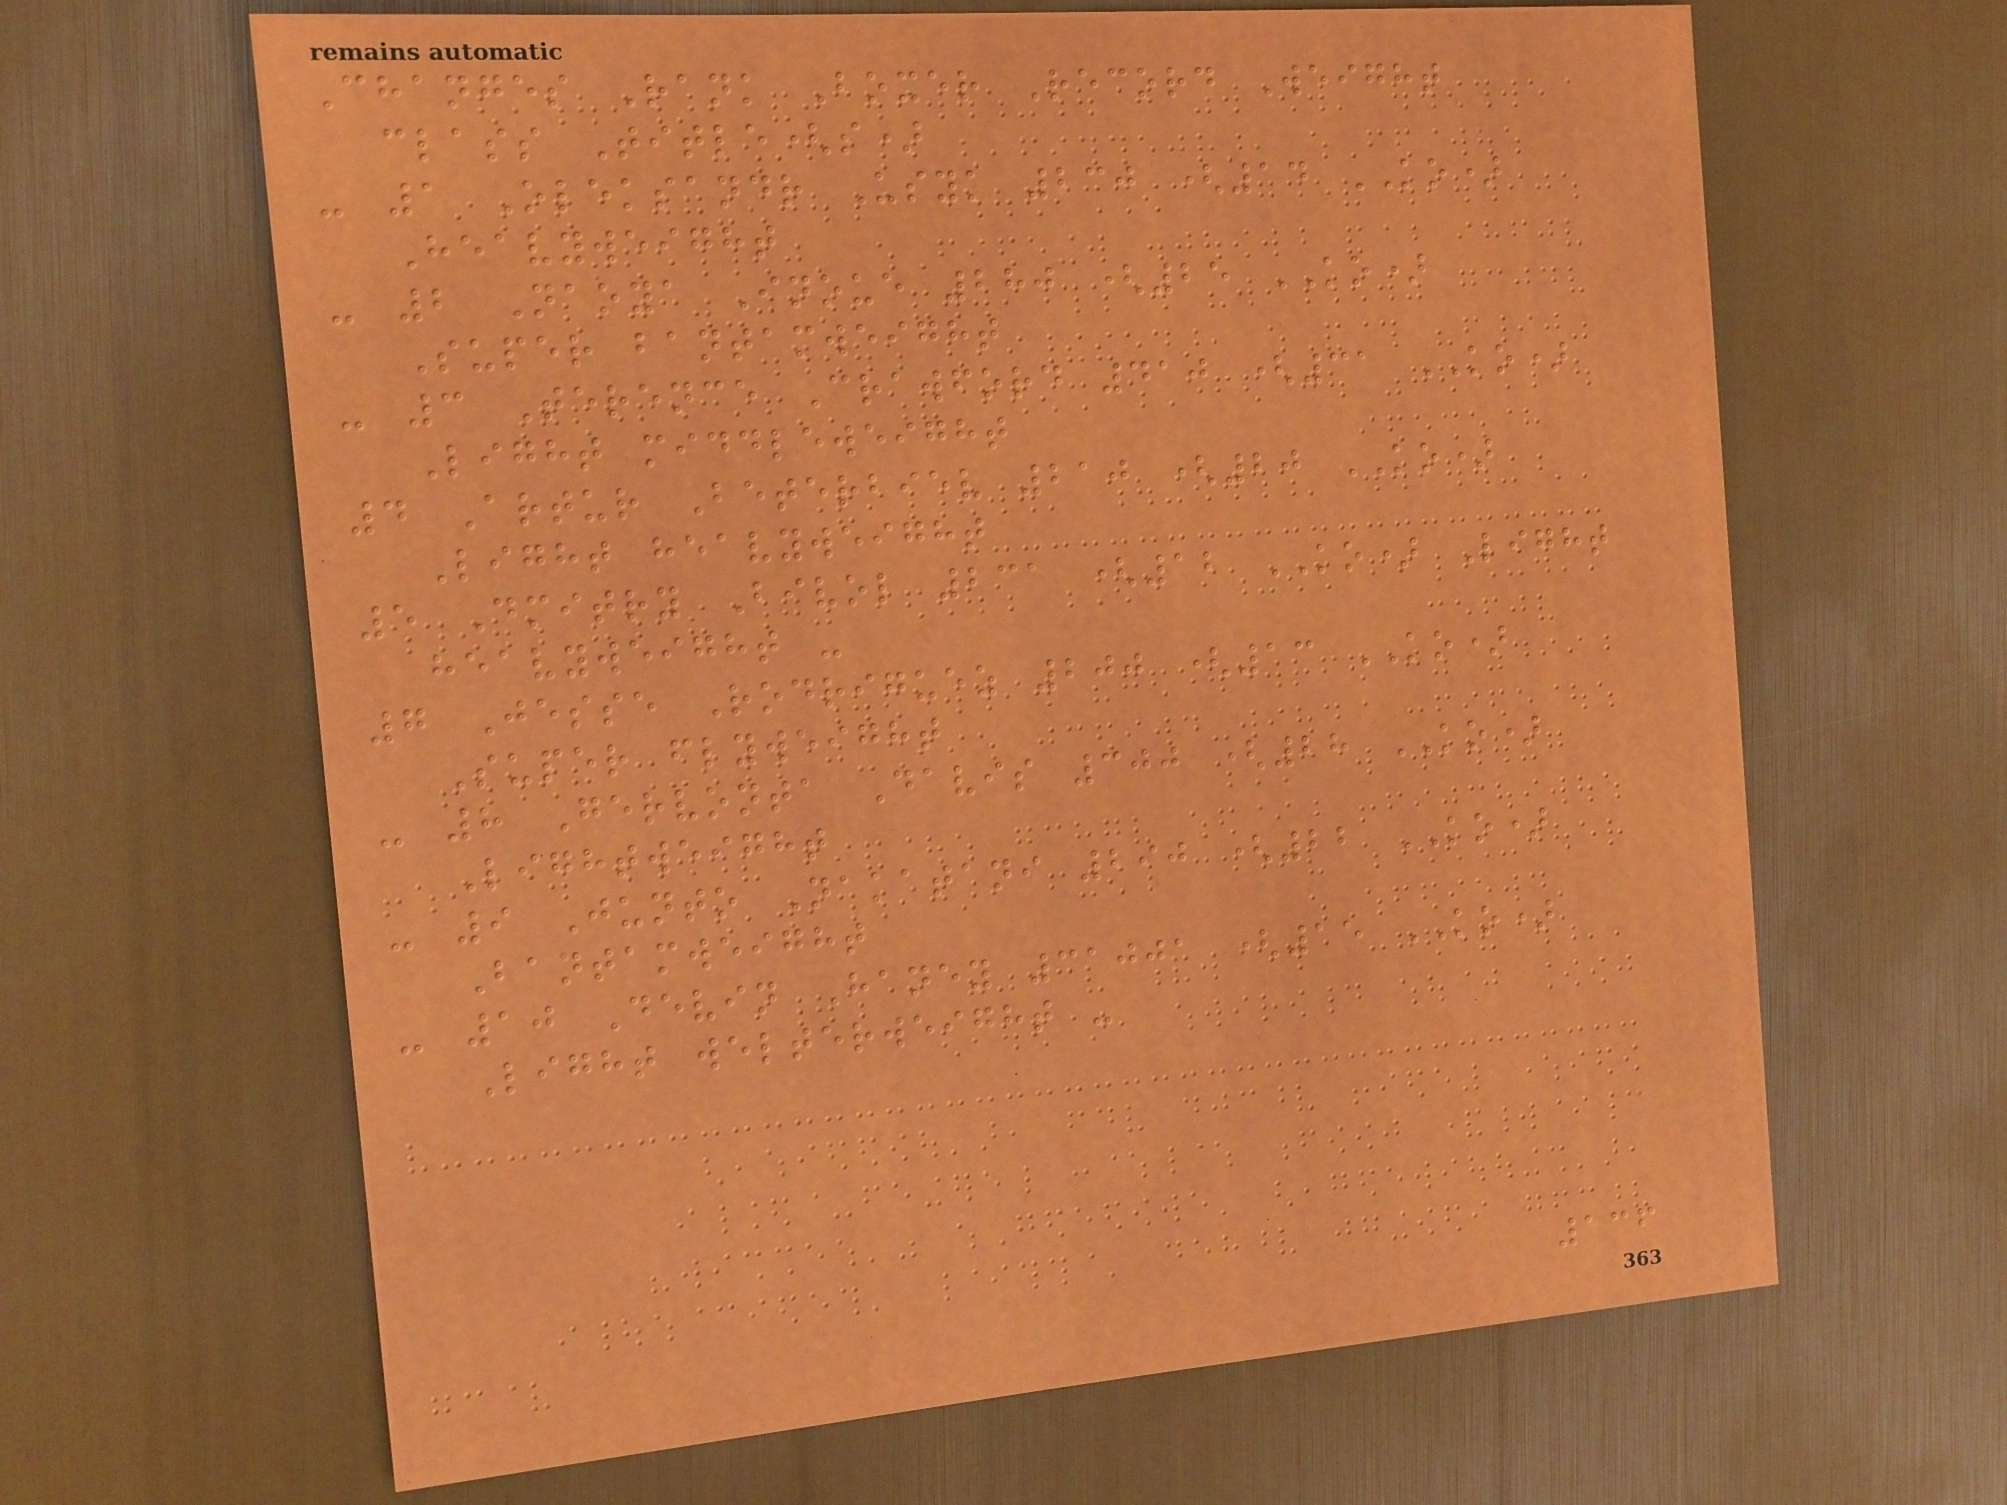Changes Rank Boxer Record Weight
class Title(s)
- 1 Oleksandr Usyk 230 (14 KO)
Heavyweight
- 2 Naoya Inoue 280 (25 KO)
Super bantamweight
- 3 Terence Crawford 410 (31 KO)
Light middleweight
4 Artur Beterbiev 210 (20 KO)
Light heavyweight
5 Dmitry Bivol 231 (12 KO) Light
heavyweight -
7 Jesse Rodriguez 200 (13 KO)
Super flyweight
- 8 Gervonta Davis 300 (28 KO)
Lightweight
- 9 Junto Nakatani 290 (22 KO)
Bantamweight
- 10 Devin Haney 31001 (15 KO)
Light welterweight -
136
